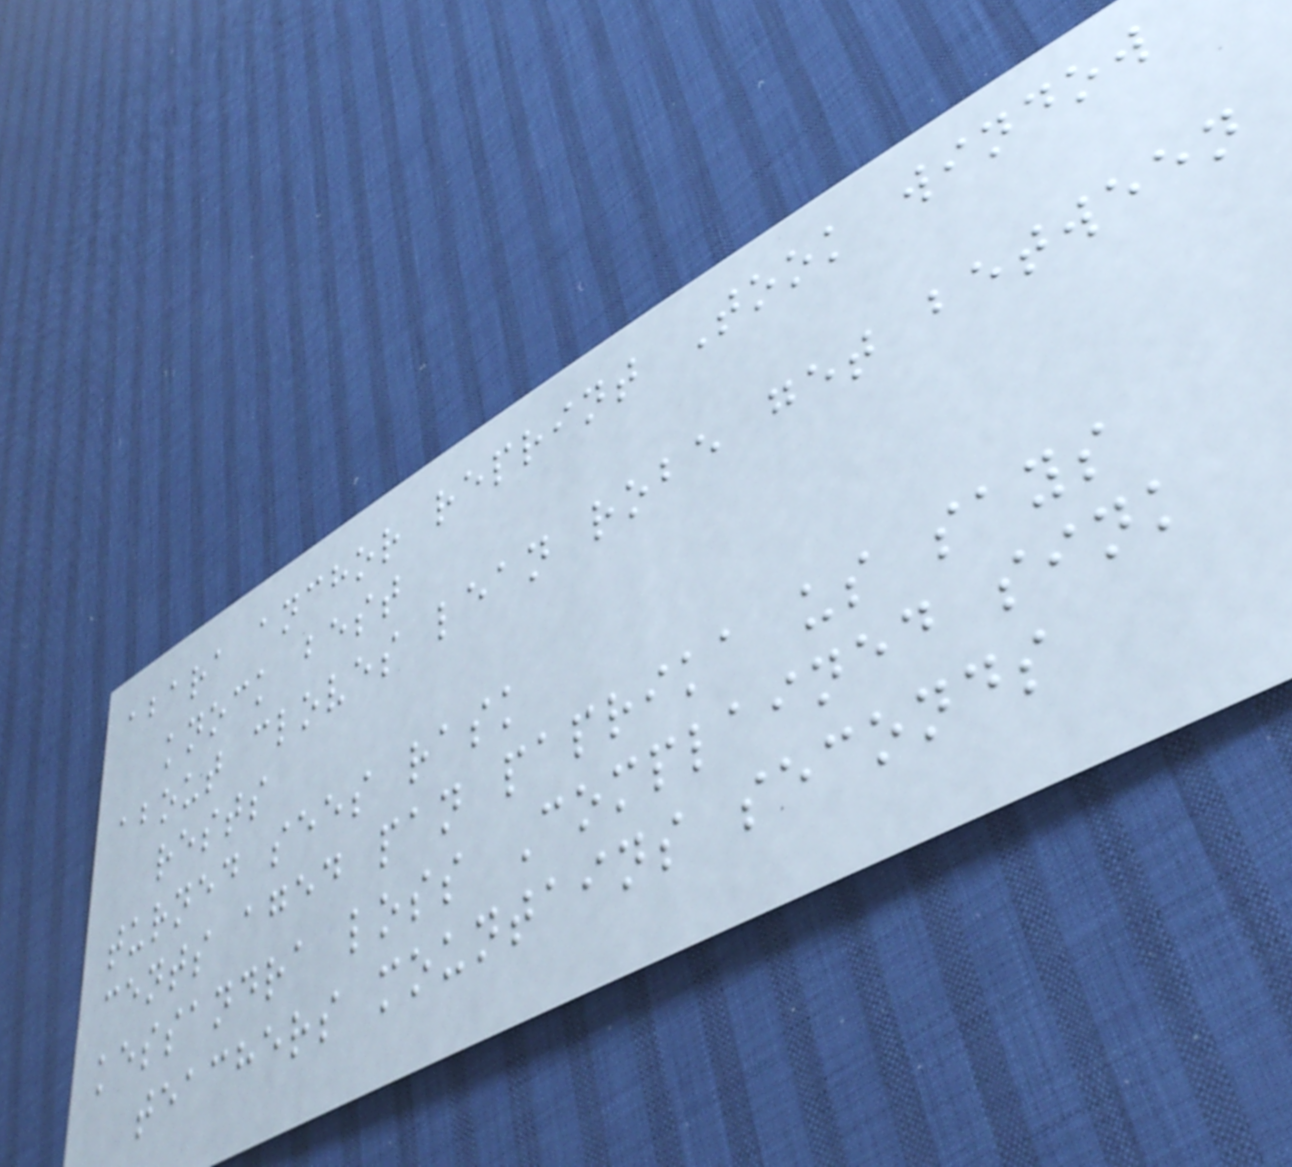abara anchor reprint Took window
knock best
about cloves lean robe get between
rests
turned sees rask
cents aged pan paprika us says
kessandra loss Complained sink
teachers mountains seconds
